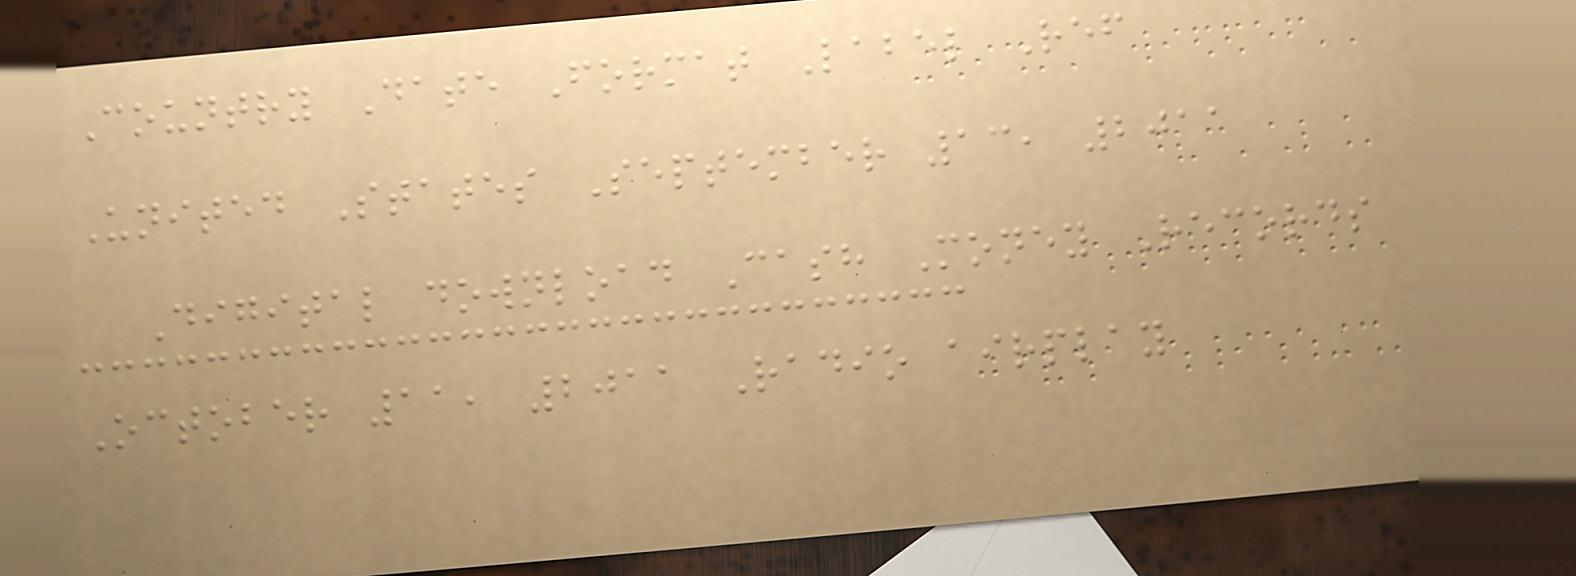Country Date Format Label Ref
United States September 13, 2011
Digital download Cash Money Records
October 11, 2011 Radio airplay
